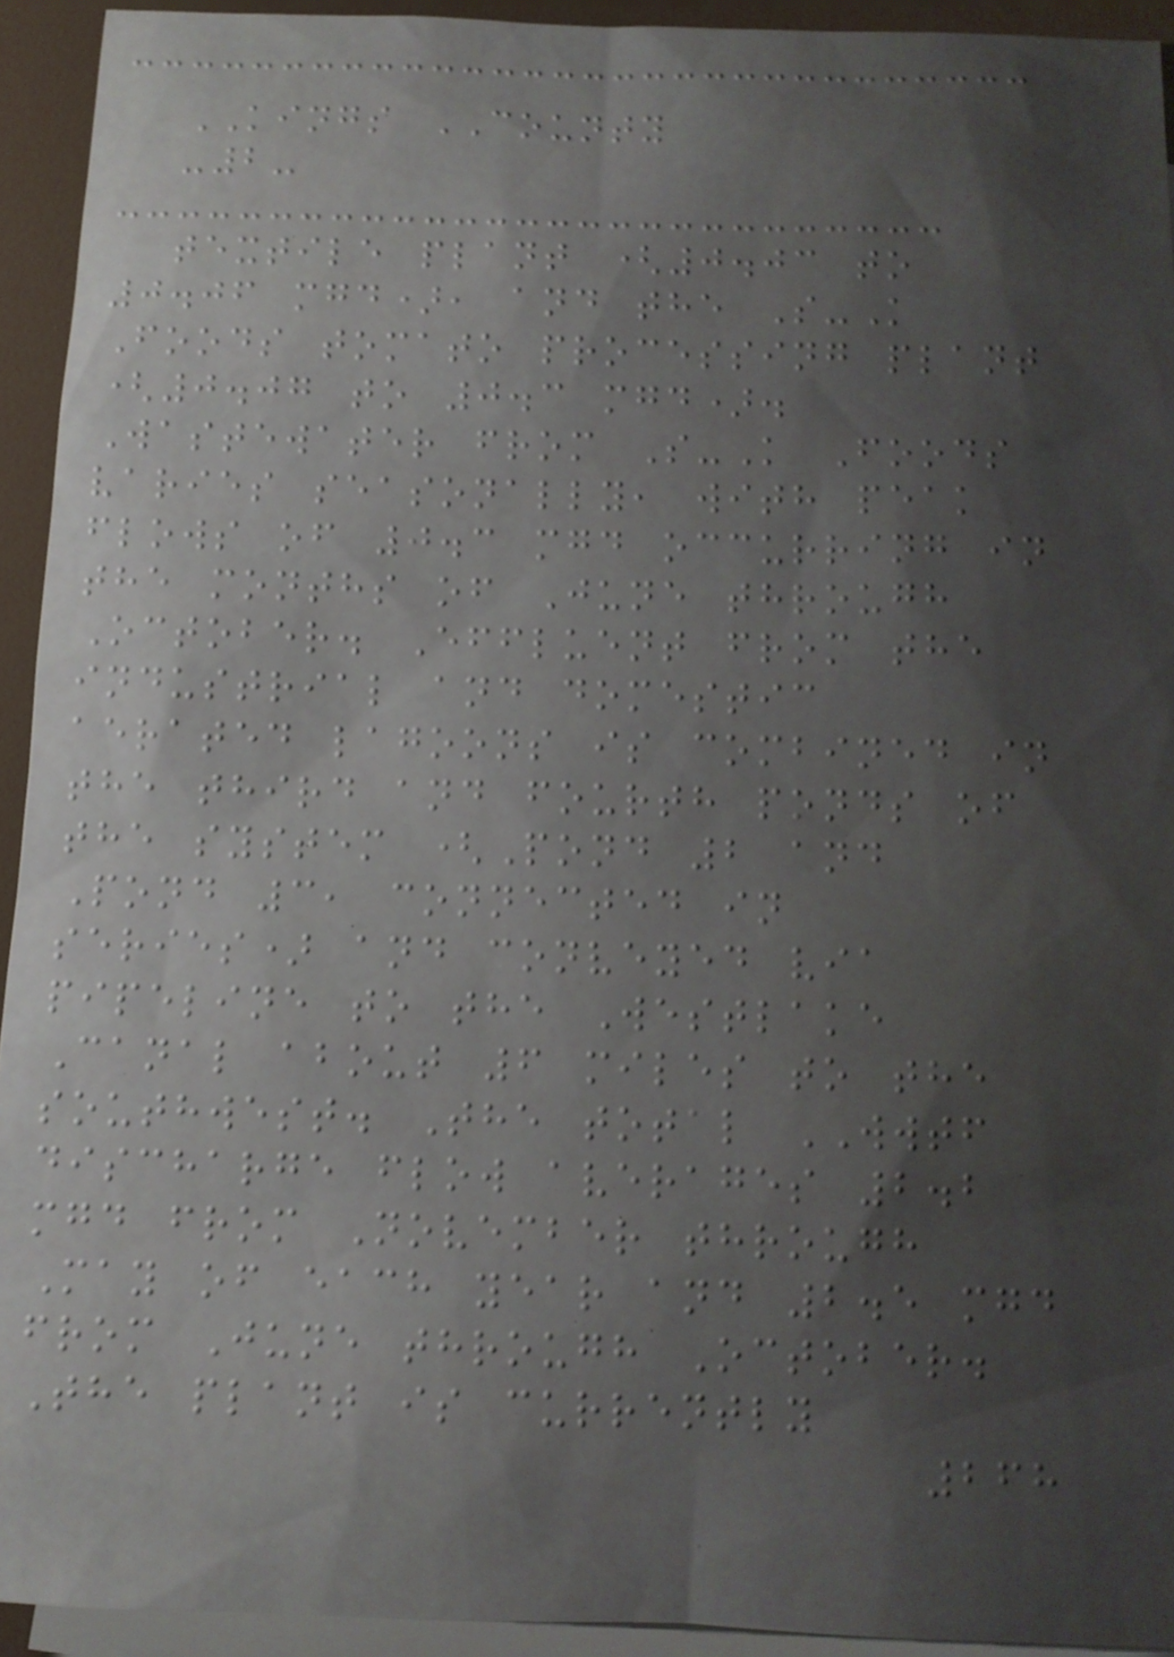KINGS COUNTY
-2-
textile plant (0.03 to
0.06 mgd), and the S-K
Foods tomato processing plant
(0.07 to 0.3 mgd).
Wastewater from S-K Foods
varies seasonally, with peak
flows of 0.3 mgd occurring in
the months of June through
October. Effluent from the
industrial and domestic
aerated lagoons is combined in
the third and fourth ponds of
the system (Pond 2 and
Pond 3, connected in
series) and conveyed via
pipeline to the Westlake
Canal about 6 miles to the
southwest. The total WWTF
discharge flow averages 2.2
mgd from November through
May of each year and 2.5 mgd
from June through October.
The plant is currently
268
